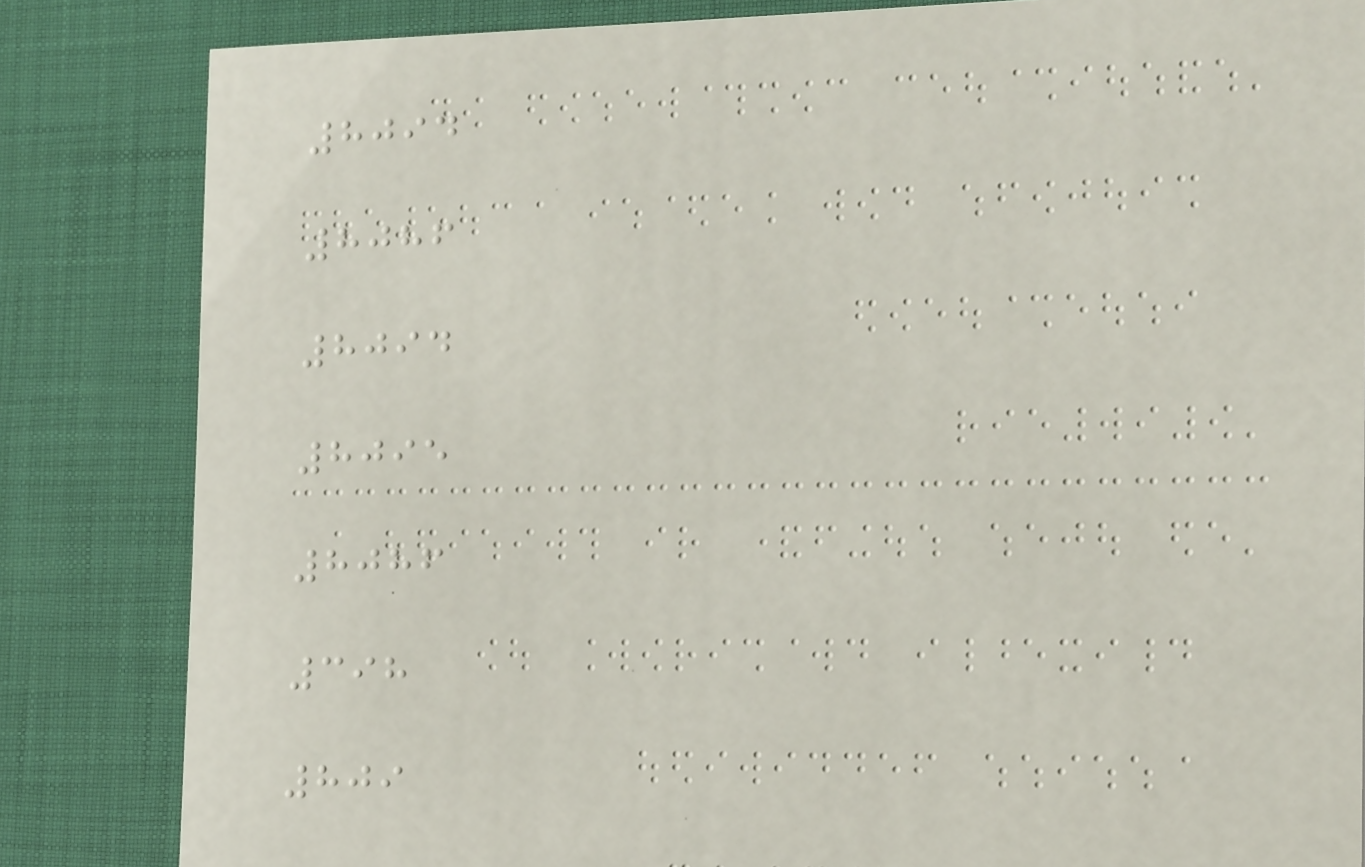8094
8086
8094
8095
8086
398
809
